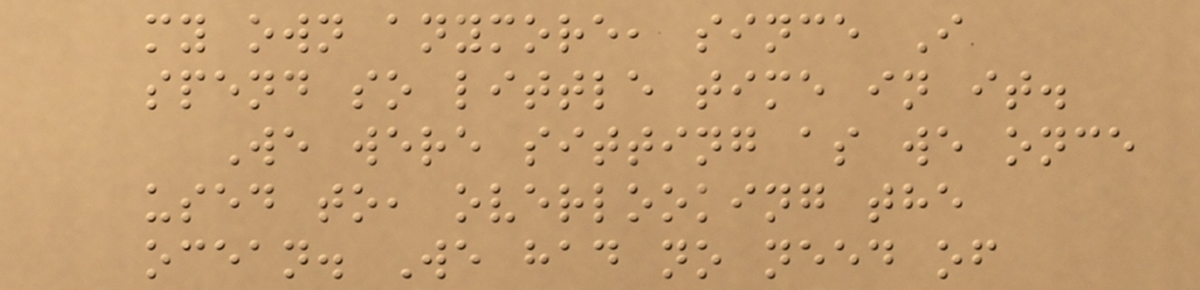my own anymore, since I
spend so little time in it.
We were sitting as we once
used to, overlooking the
ocean. We had no need of
